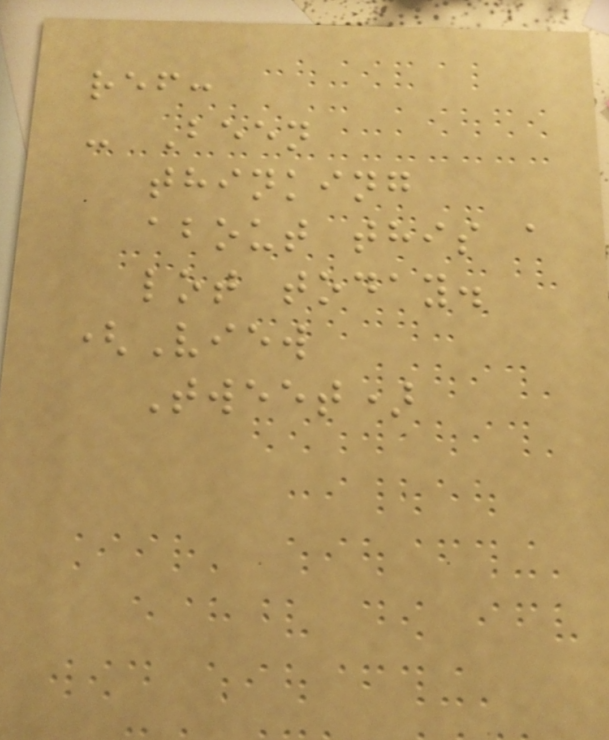ref:
- Been
thinking
about this a
lot today.
(View
Tweet)
